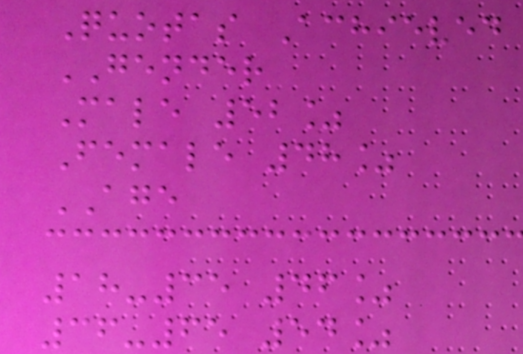Quotas Achieved
GENDER
Male 52%
Female 48%
AGE
18-35 46%
36-65 54%
